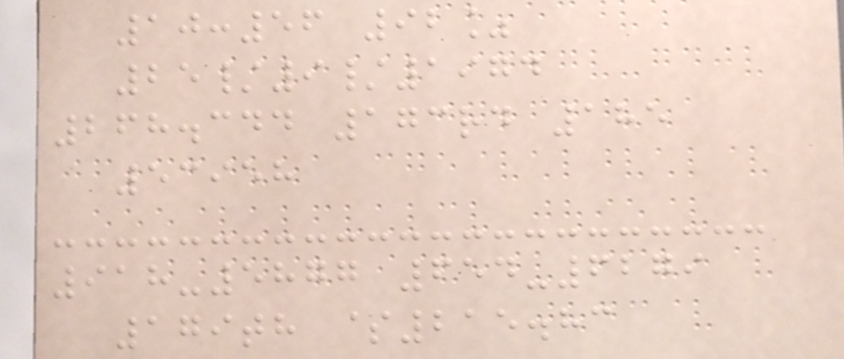10:56 92%
25/9/1974
268.344 173rd 185
53958
918-5877 654-6279
179th $215.83
